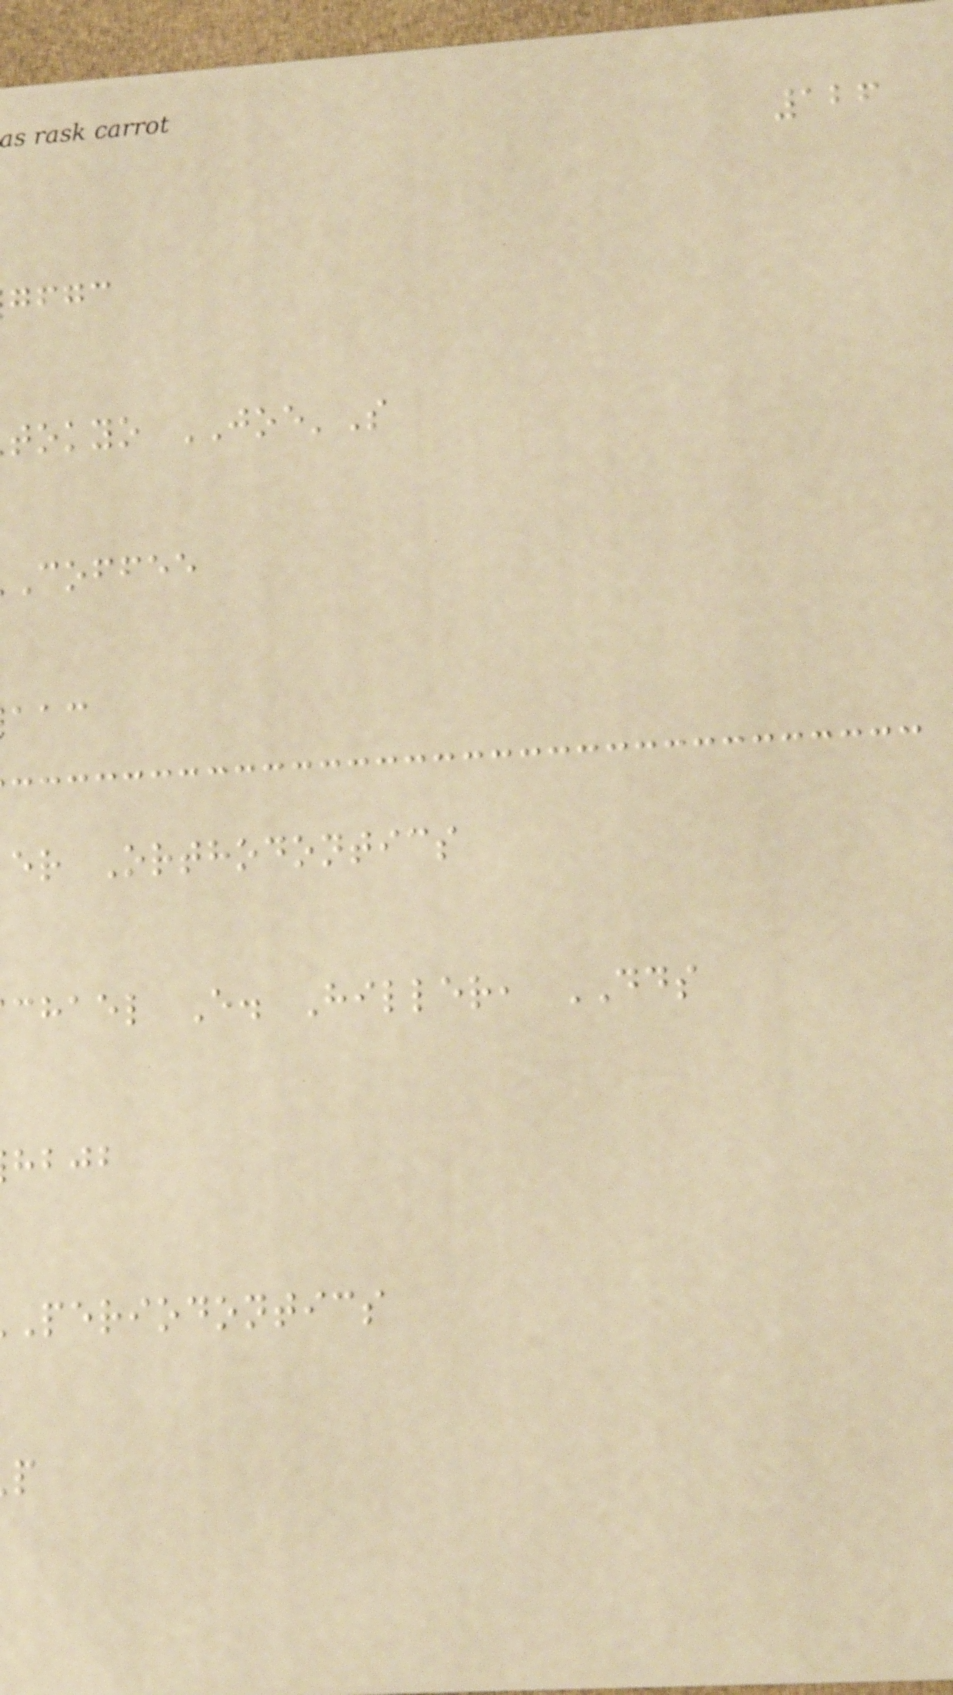126
gfgc
tokyo JOE'S
coffee
er Orthodontics
chael E. Hiller, DDS
hbjb
periodontics
